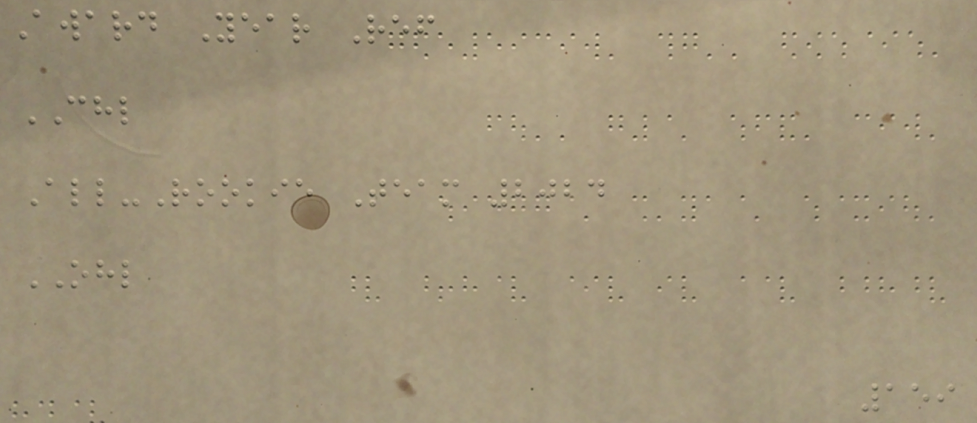Award Year Ref
CHL
All-Rookie Team 2024
OHL
159
